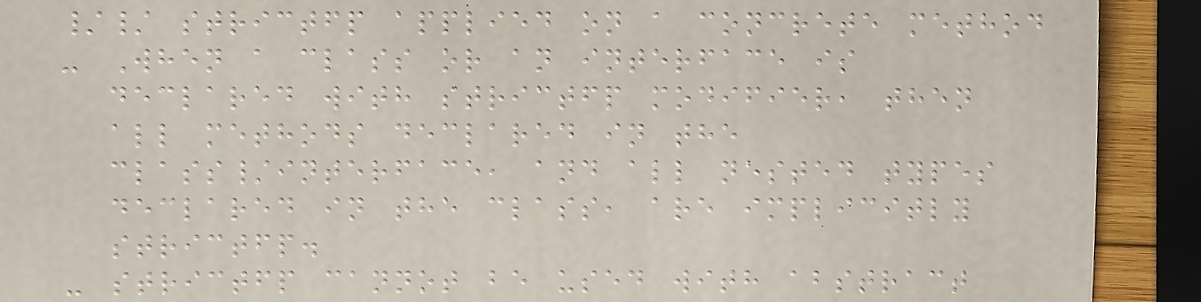// strictfp applied on a concrete method
- When a class or an interface is
declared with strictfp modifier, then
all methods declared in the
class/interface, and all nested types
declared in the class, are implicitly
strictfp.
- strictfp cannot be used with abstract
